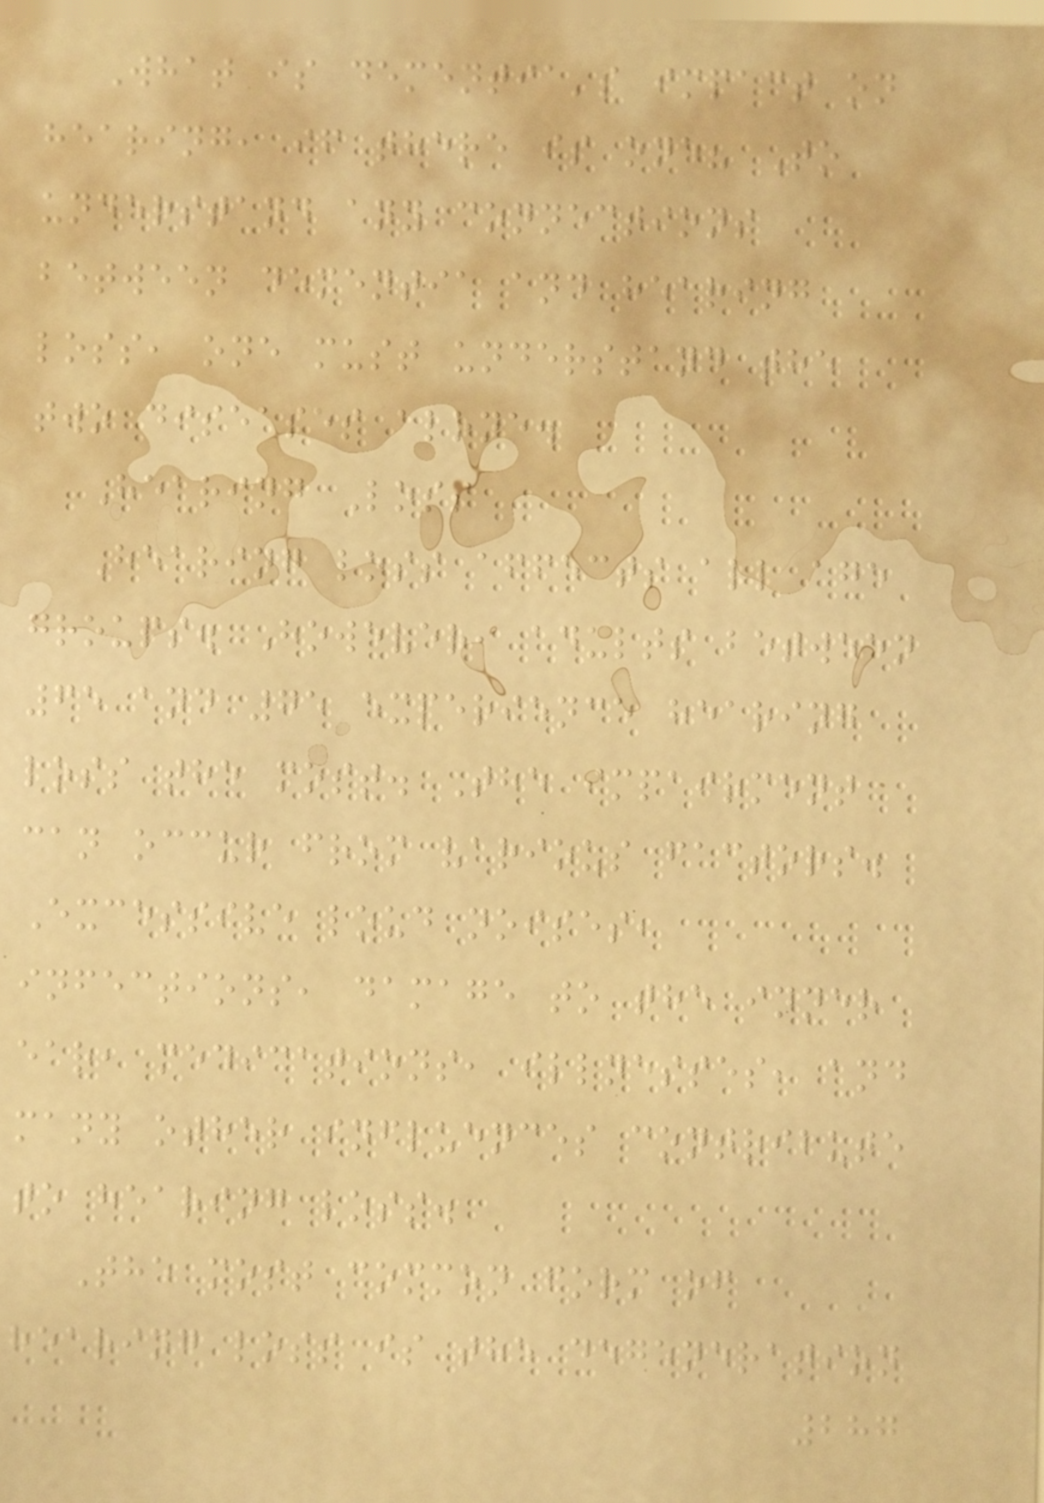What is dementia's impact on
hearing, if there is one? To
understand any connections
between dementia and hearing
loss, one must understand the
two diseases alone.
Hearing Loss
Hearing loss affects all age
groups. However, adults between
65 and 75 experience hearing
loss the most. The impairment
can occur from various factors.
Excessive loud noises,
infections, damage to the inner
ear, medications, illnesses, and
many other influences contribute
to hearing loss.
The most common form of
hearing loss is the degeneration
287
